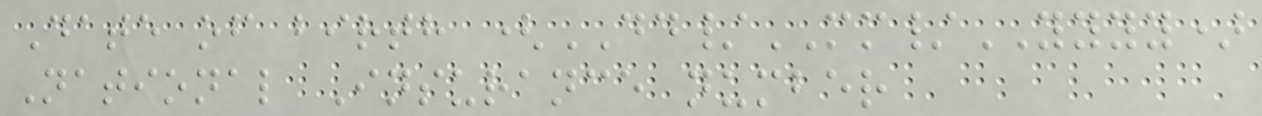Date of birth (DD/MM/YYYY)
National Insurance number
